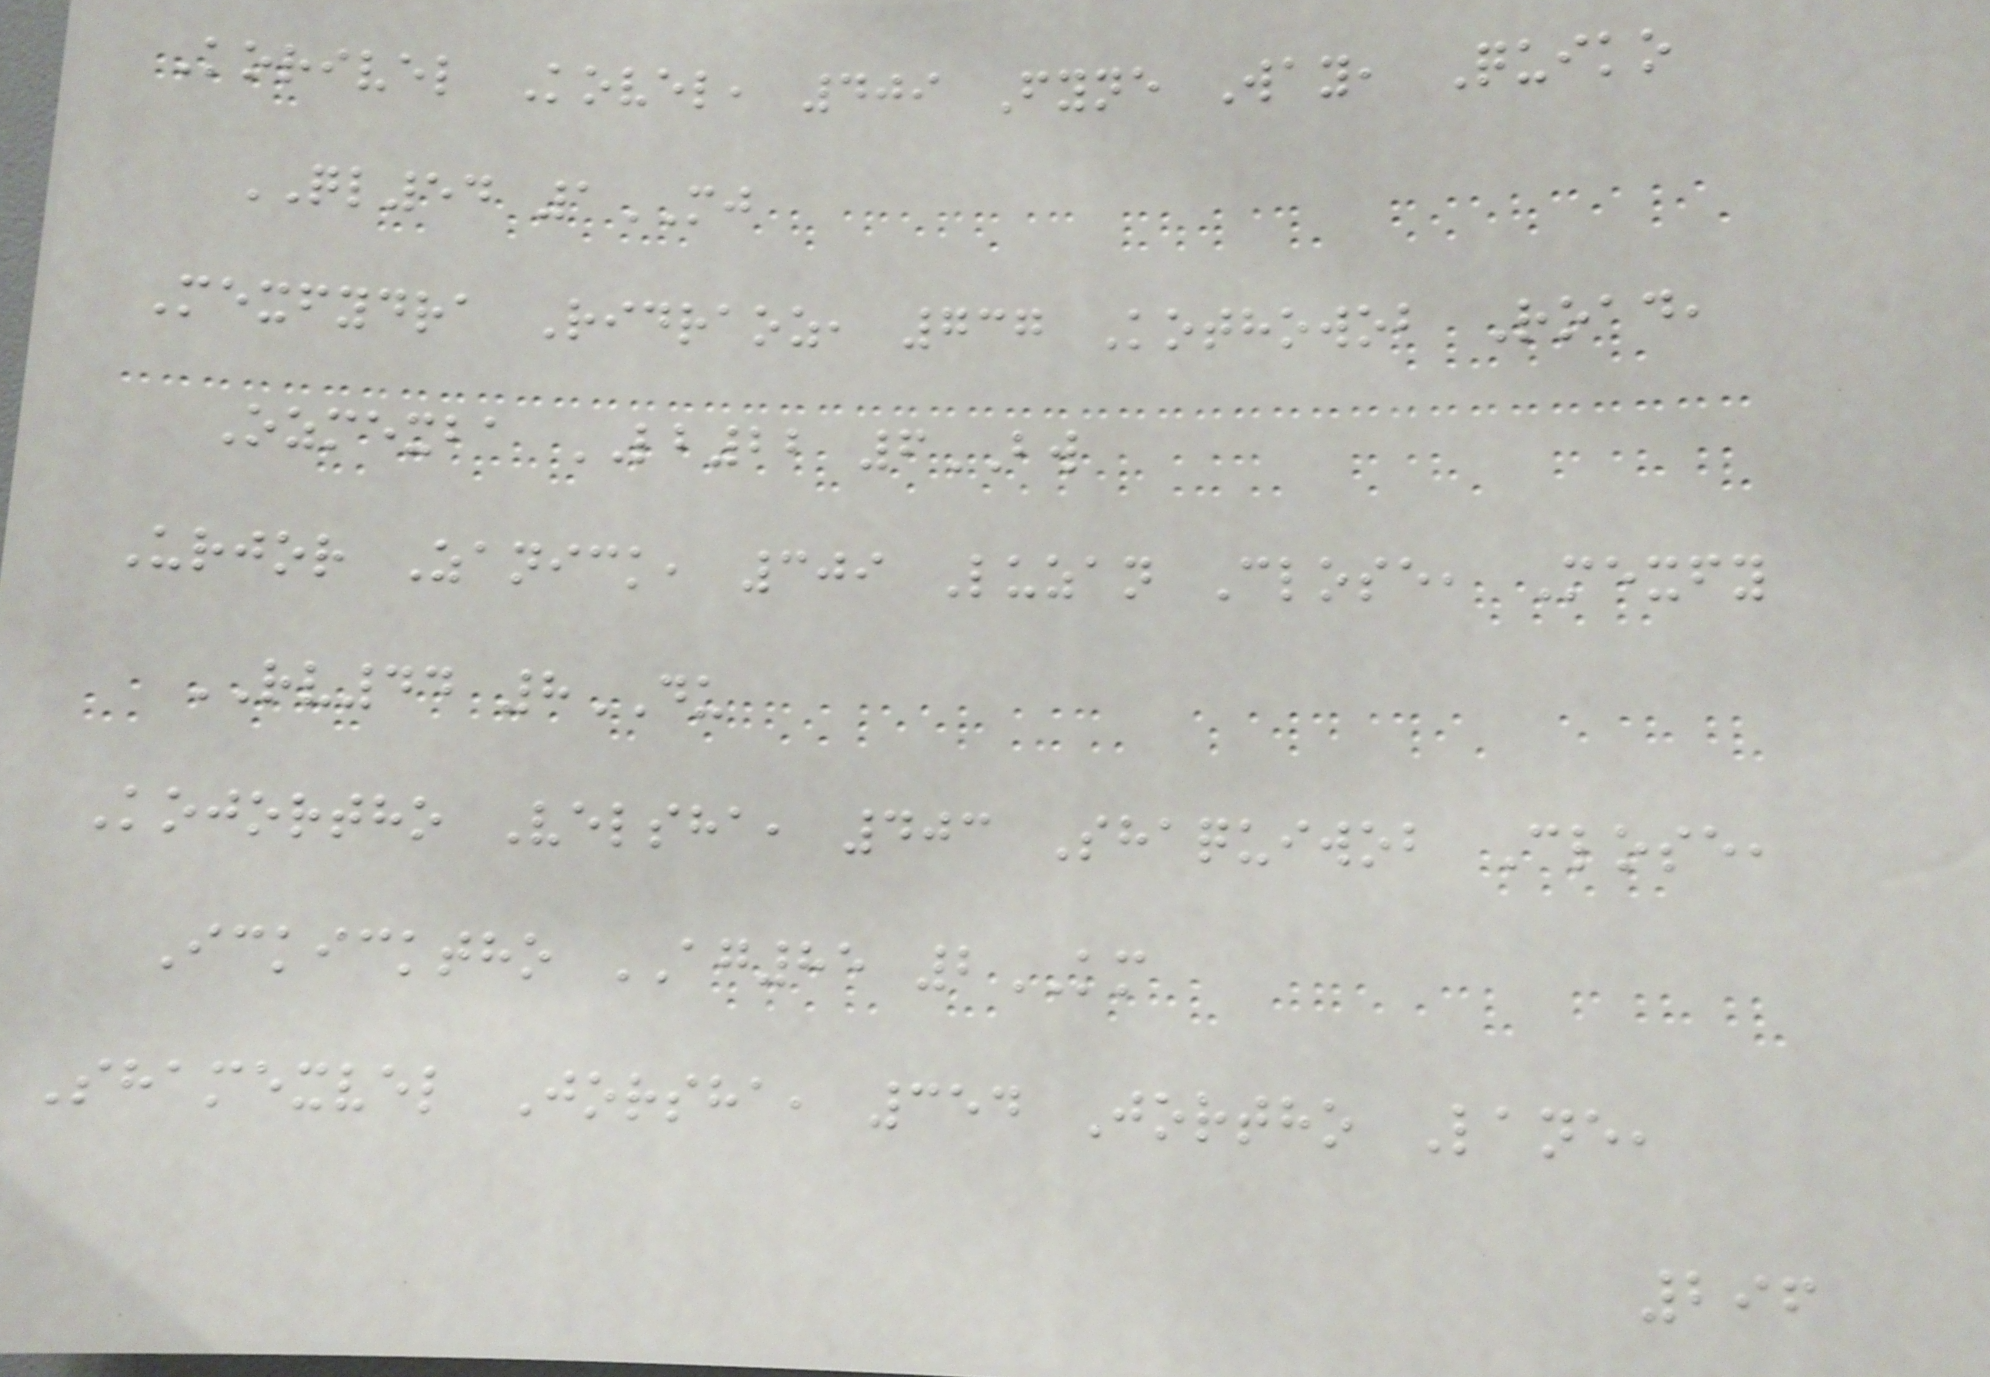Korivel Kovel, 409 Fyne Way, Quiko
QL54 1MJ
Mexfydra Ridraoz, 737 Kothowob Road,
Ozmexba LB22 6BW
Urjor Zanick, 309 Luzan Close, Mexfy
RV44 8DU
Kojortho Velsha, 403 Shaquiwob Close,
Ickicktho AG85 2KM
Shamexvel Jorsha, 354 Jortho Lane,
296
